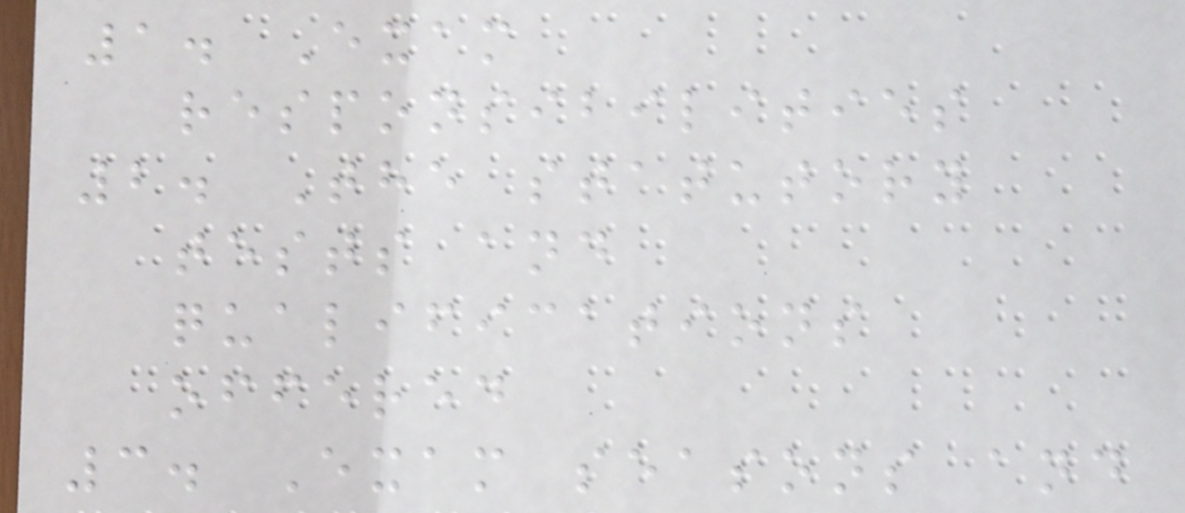1. Exam
responsibilities
2. The statutory
tests and
qualifications
offered
3. Exam seasons and
